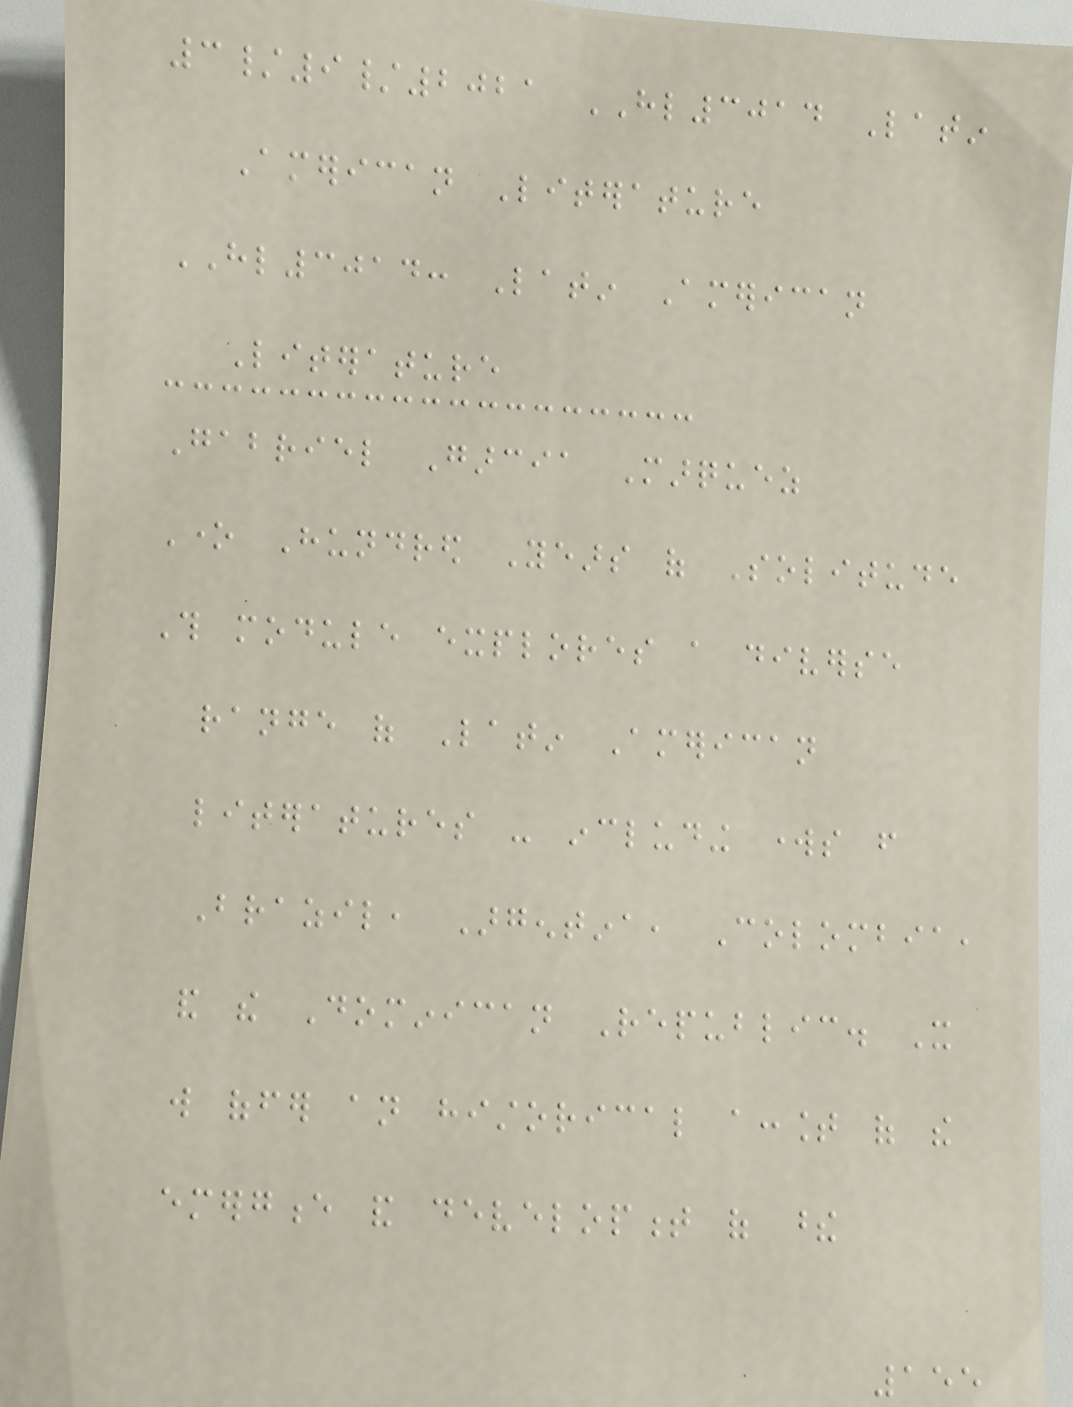3/9/2021 HL3014 Latin
American Literature
HL3014: Latin American
Literature
Gabriel Garcia Marquez
One Hundred Years of Solitude
This module explores a diverse
range of Latin American
literatures - including works from
Brazil, Argentina, Colombia,
and the Dominican Republic. It
will offer an historical account of the
emergence and development of these
155
